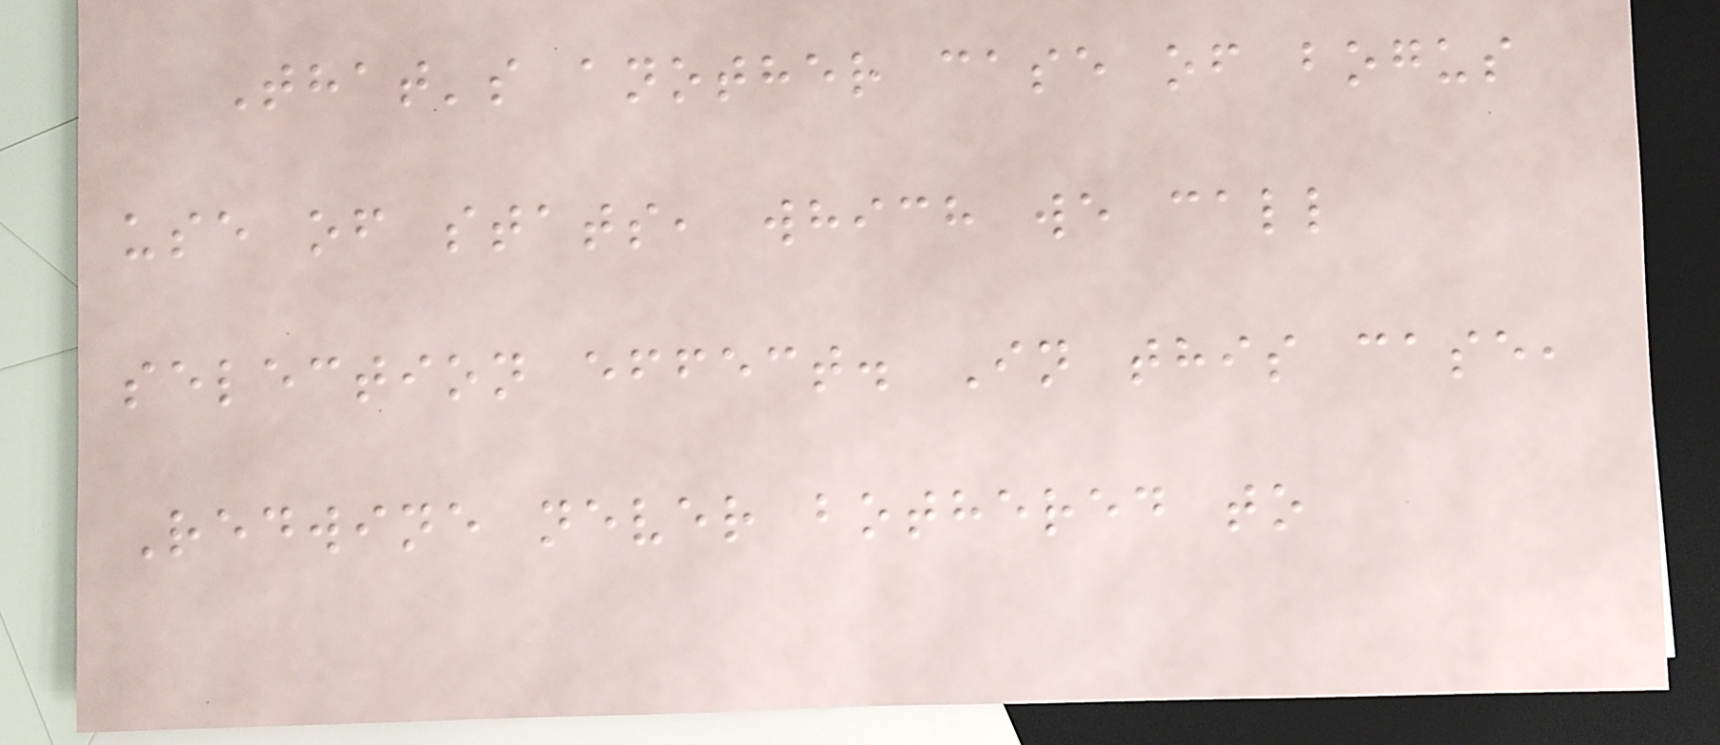That's another case of bogus
use of stats, which we call
selection effect. In this case,
Redwine never bothered to
